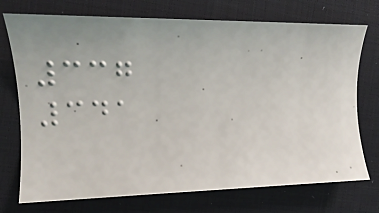337
341
